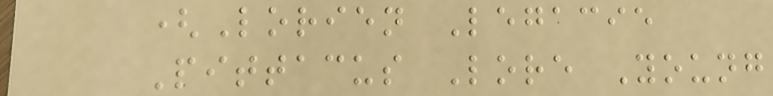(Lorien Legacie
Pittacus Lore Young
